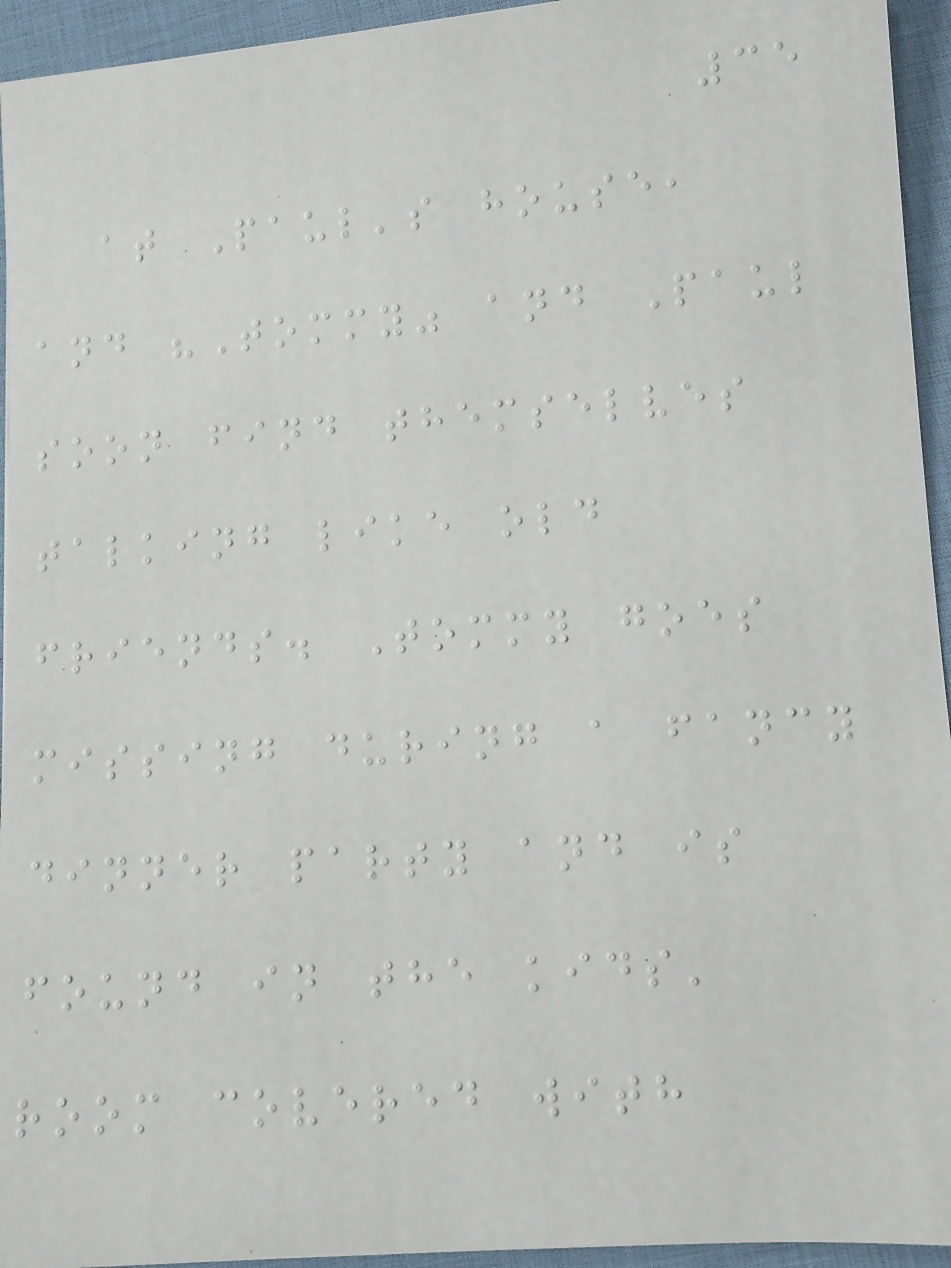35
at Paul's house,
and "Tommy" and Paul
soon find themselves
talking like old
friends. Tommy goes
missing during a fancy
dinner party and is
found in the kids'
room covered with
